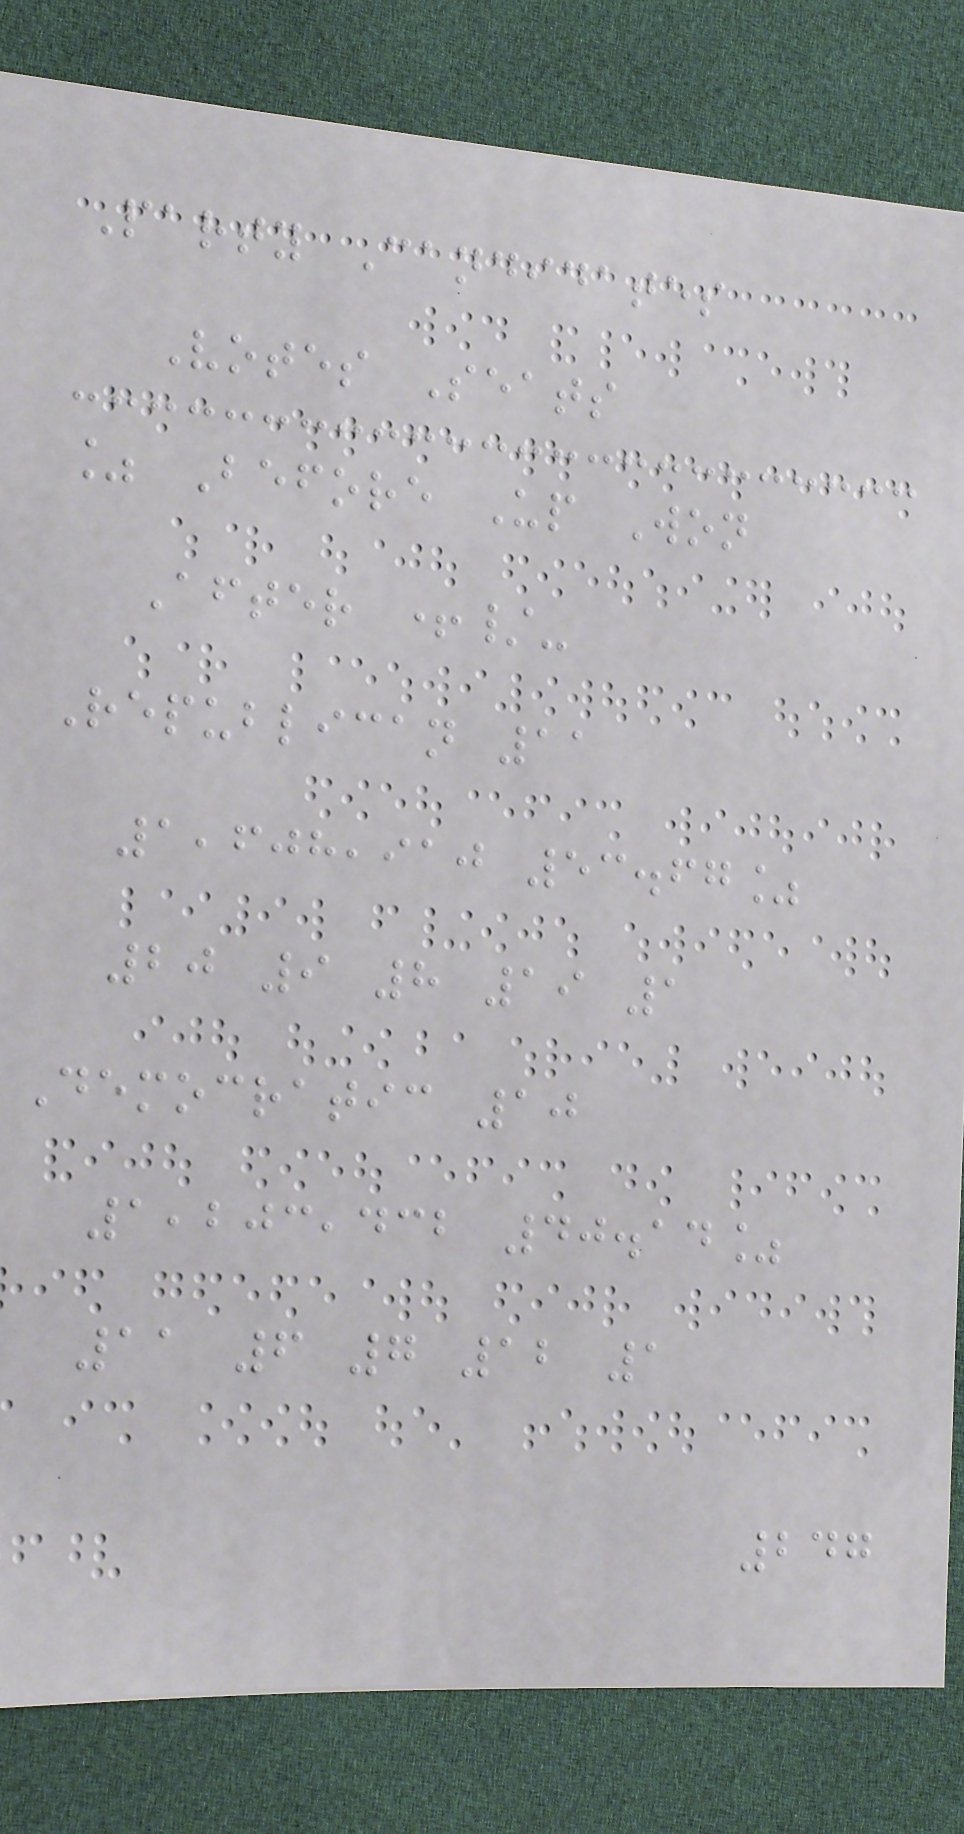Party Candidates
Votes Seats
% Before Up Won
After +/-
Republican 11
1,608,910 53.67%
20 9 8 19 1
Democratic 10
1,203,432 40.14%
11 6 7 12 1
247
